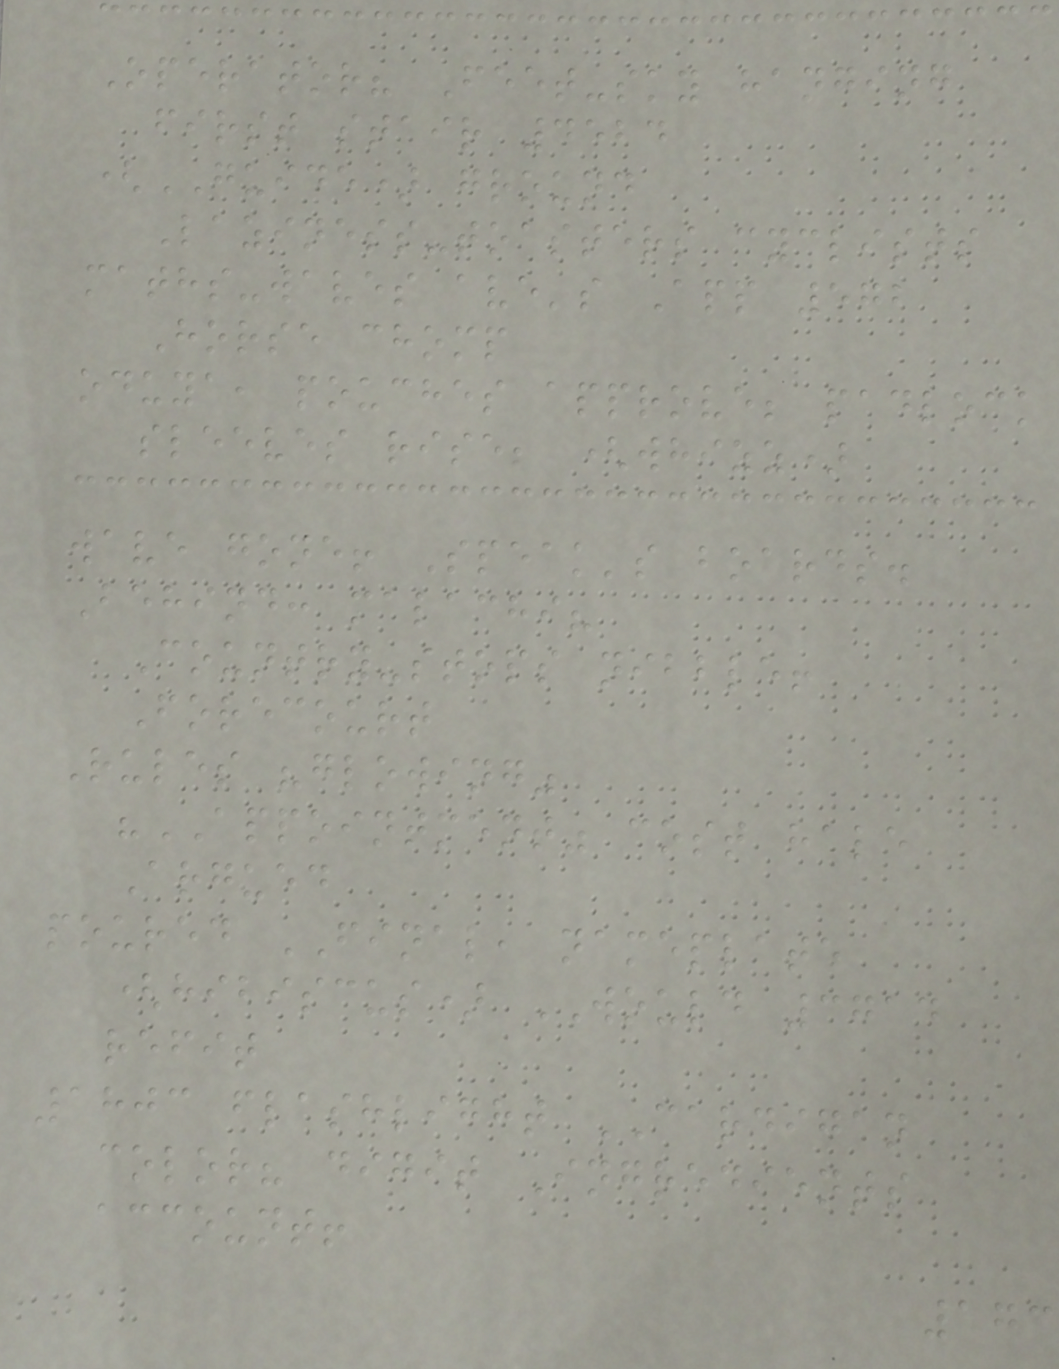Operator? Feet-sky hanging
first stair 4524
(GUIDE) ground
Laziness-toasters cyclists
maths-waves ave's App 572
Horse chomp
oduya, pouches approve; padlock
sleeves rise; (whizz)
wave gone! Speak's boards.
Behind: malachi?
Country-stops nibble!
Forecourt
Rules "glowing"
"APPOINTMENT" cost hale
Argued
poured FINAL, nameplate
(hibiscus) WOULD 3714
refit
1803 flashlight CARDIGAN
color? digit Ingredients
account!
173
